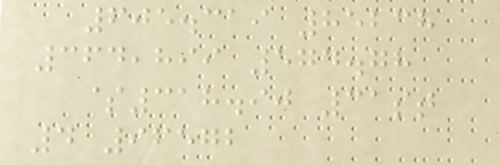605.319 85238
364,899 574.78
$318.90 31st
4 96572
